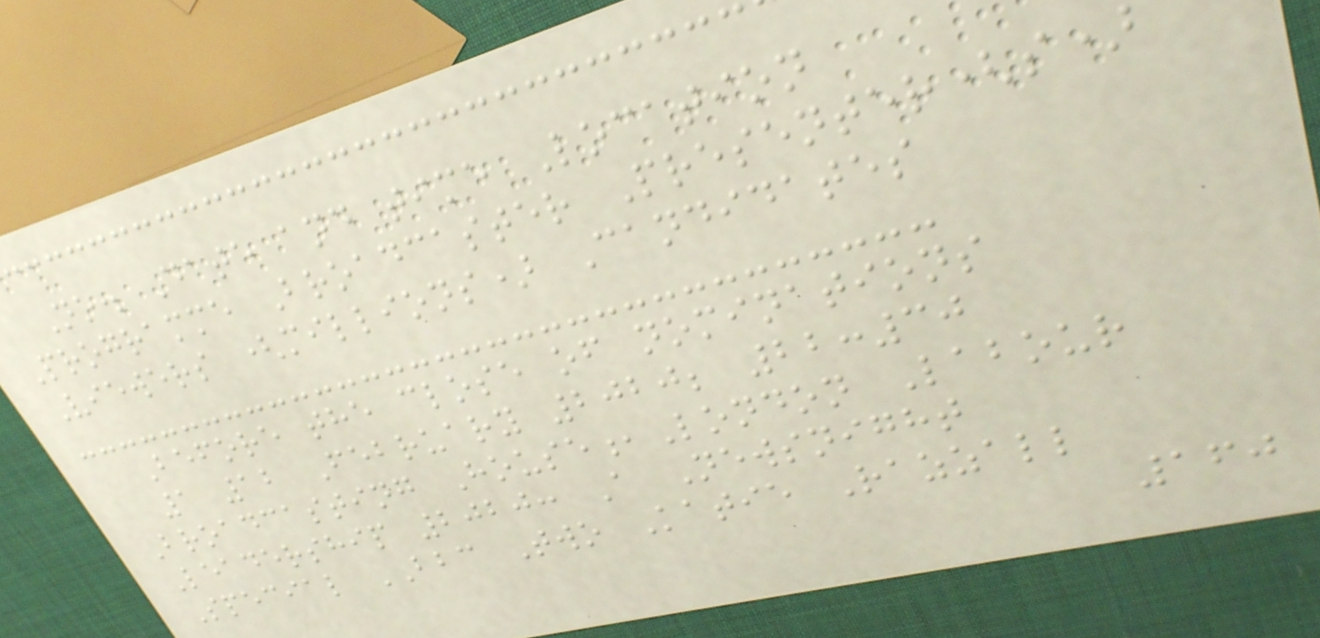No. Date and time Location
Programme Broadcaster Presenter(s)
Viewers (millions) Candidates
Before the close of nominations
1 12 February 2020; 22:30
Broadcasting House,London Labour
Leadership 2020: A Newsnight
Special BBC Two Katie Razzall
160
